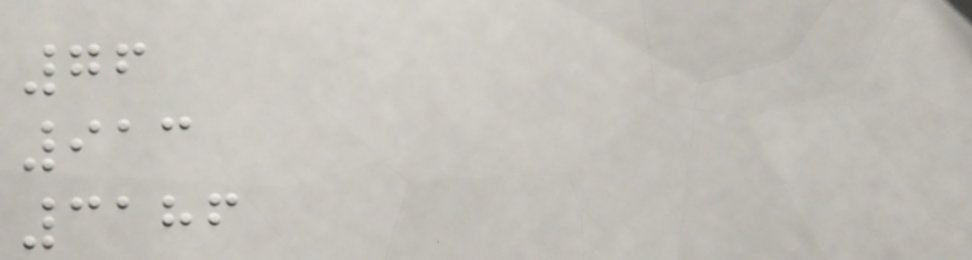76
913
3186
